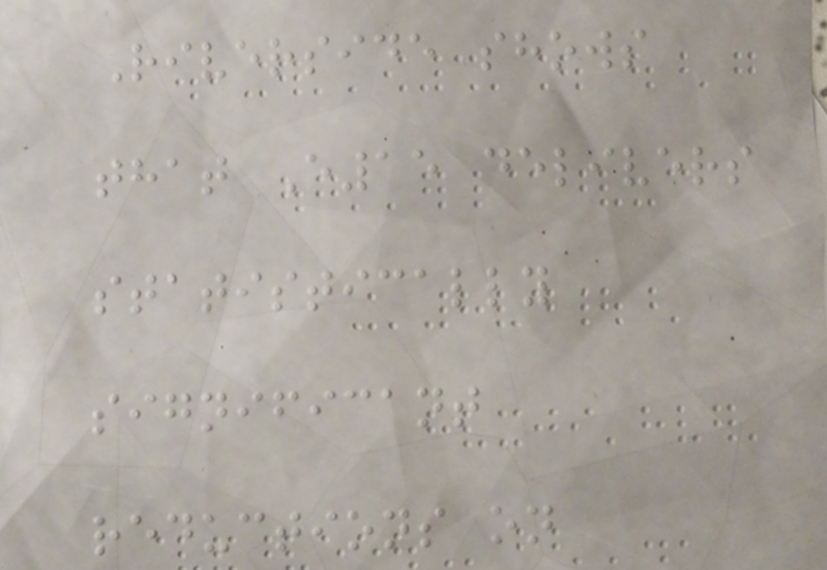Riverside shows
that E15 delivers
statistically
significant
reductions on
